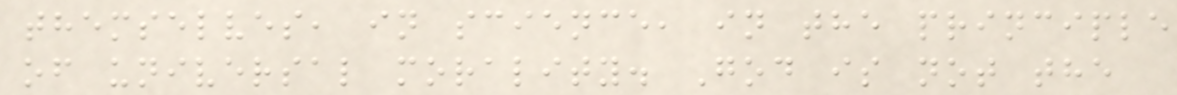themselves, in science, in the principle
of universal morality. God is not the
